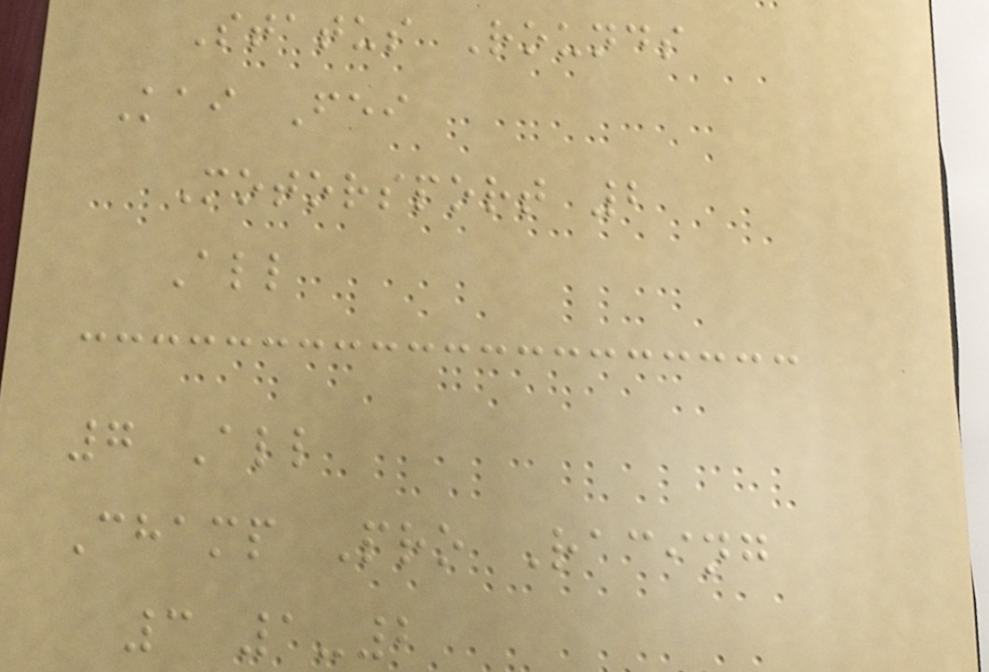Status Rounds
Kai Fei
Motorsport 2
All
7 All
Champ Pro Racing
3 1-2
